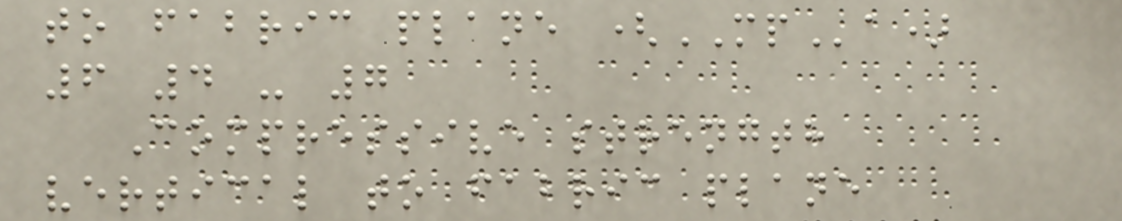to fabric plane (MPa)
6 4 - 7
Compressive strength
vertical to fabric plane
